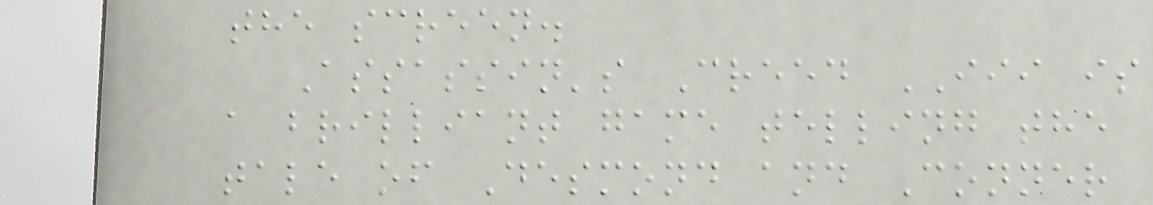the screen.
Assassin's Creed III is
a brilliant game telling the
tale of Desmond and Conner
